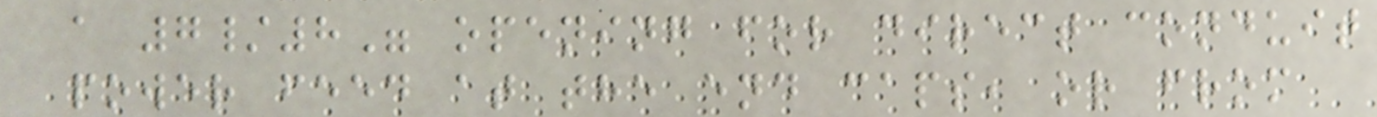a 7/8" opening for direct conduit
power feed at the end caps, or from
